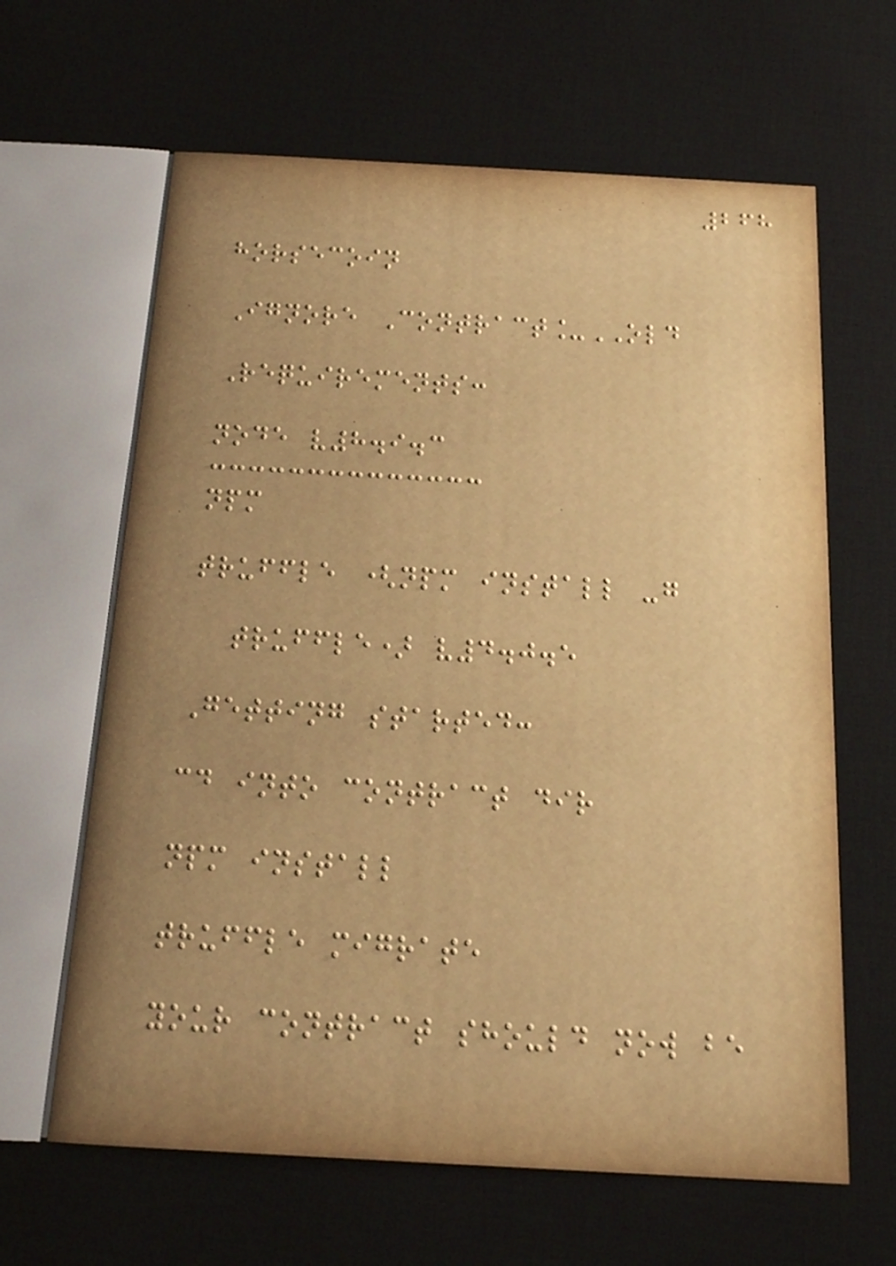268
horsecoin
Ignore Contract_OLD
Requirements:
node v8.9.3
npm
truffle (npm install -g
truffle) v4.0.5
Getting started:
cd into contract dir
npm install
truffle migrate
your contract should now be
